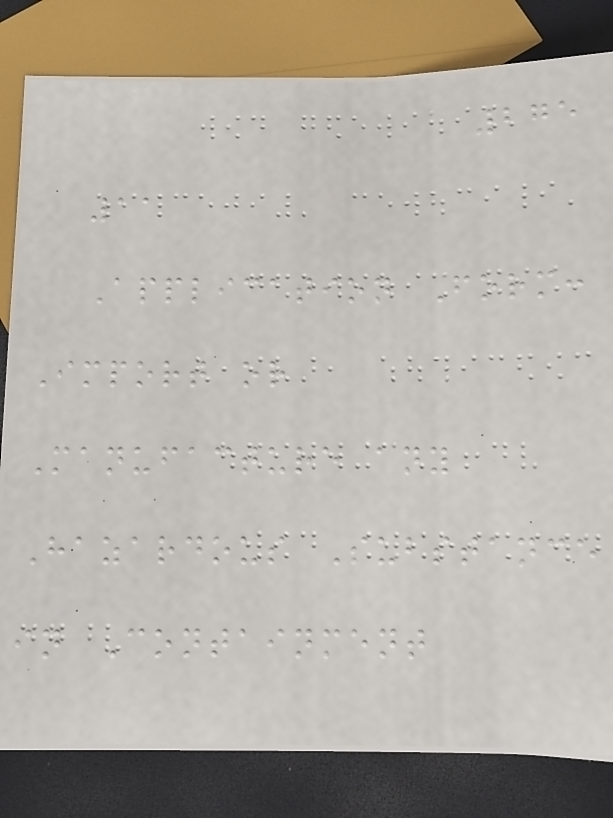275
11
Application Form:
Import or
Manufacture any
Hazardous Substance
in Containment
